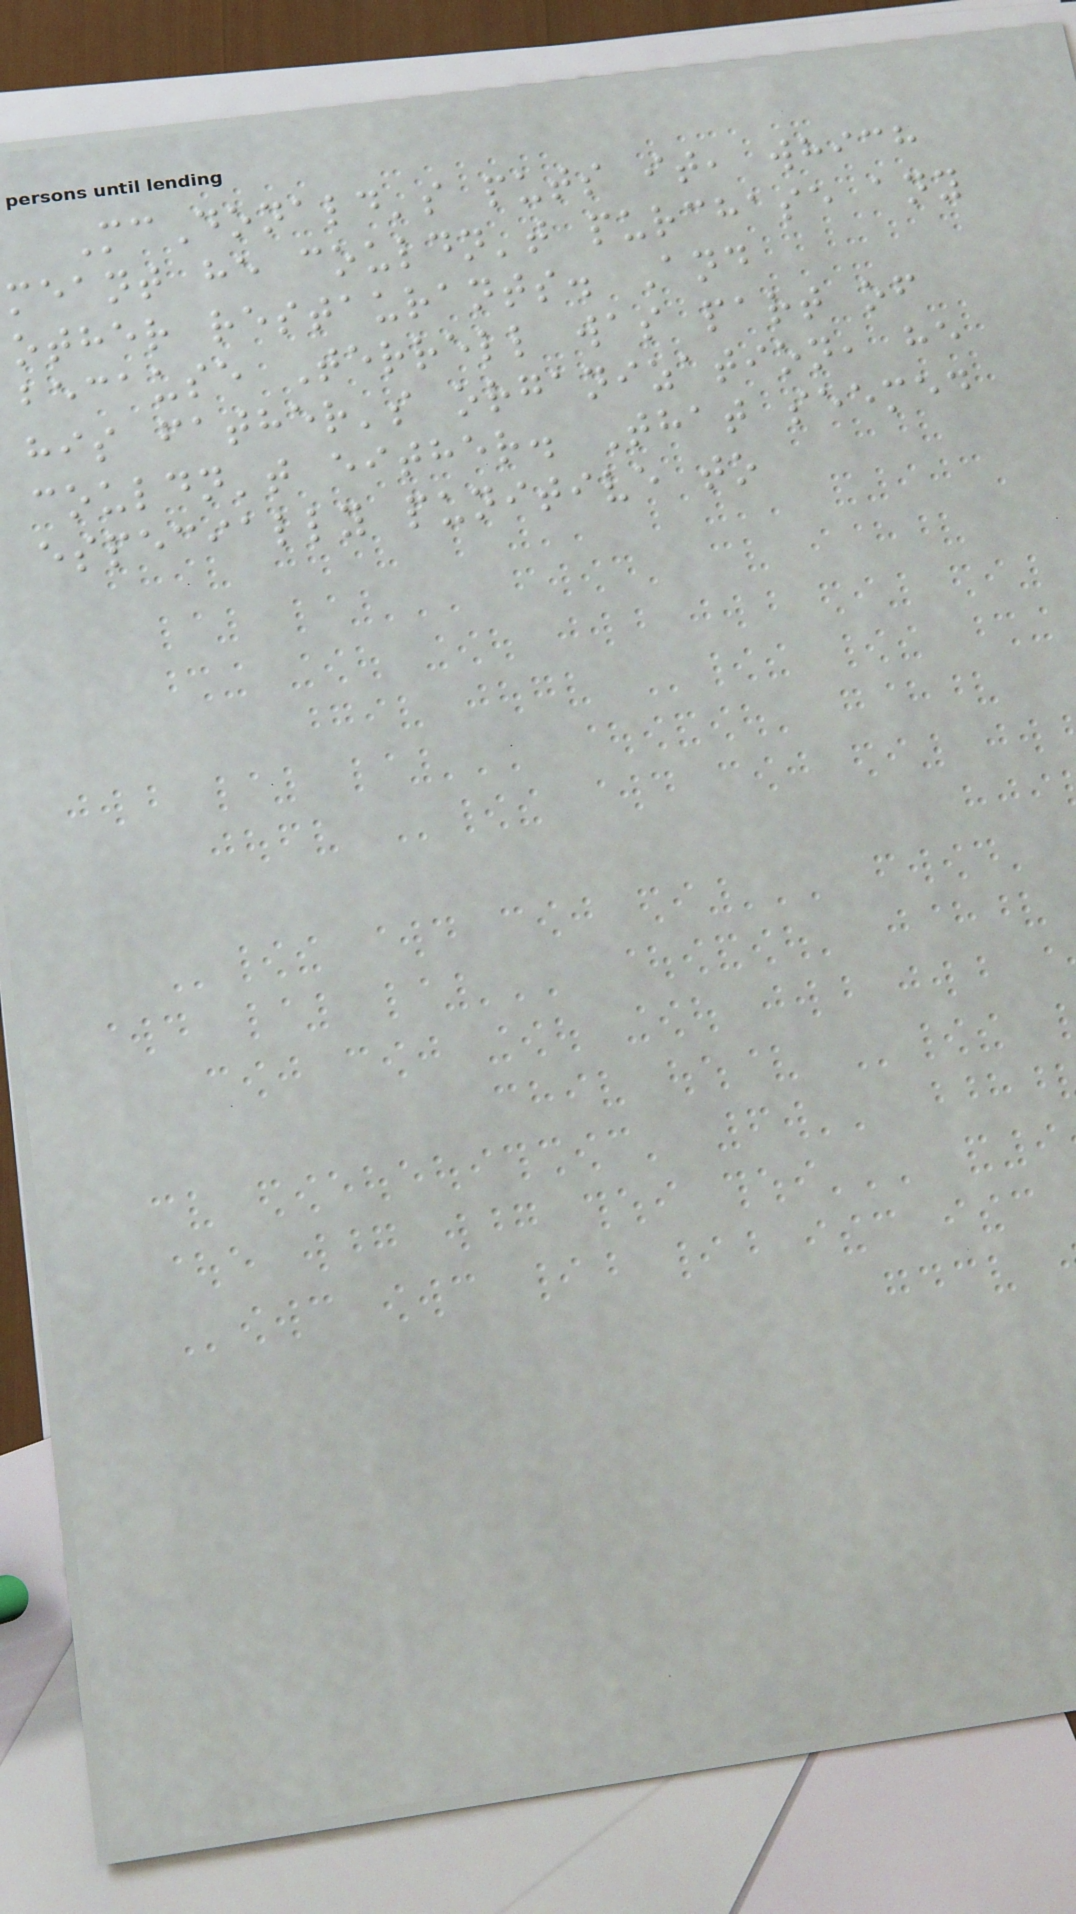McDonald's puts it, which
meant he couldn't purchase any
other restaurants. And
because Terrell was part of
his father's organization, he
couldn't either. That seemed
especially punitive to
